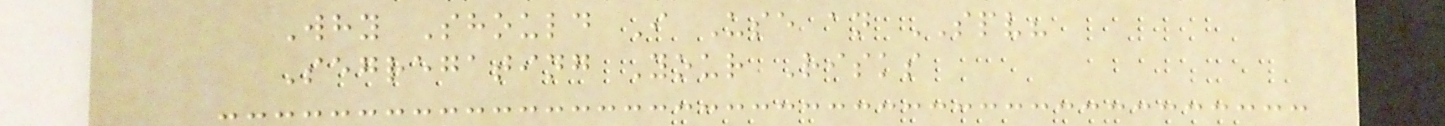Why Should I Use an SPV?
Segregating Your Risks
